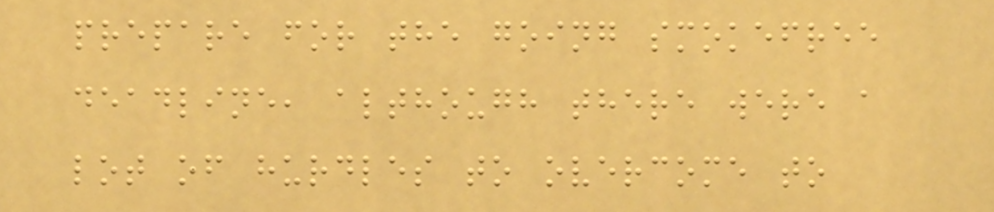prepare for the going smokefree
deadline, although there were a
lot of hurdles to overcome to
